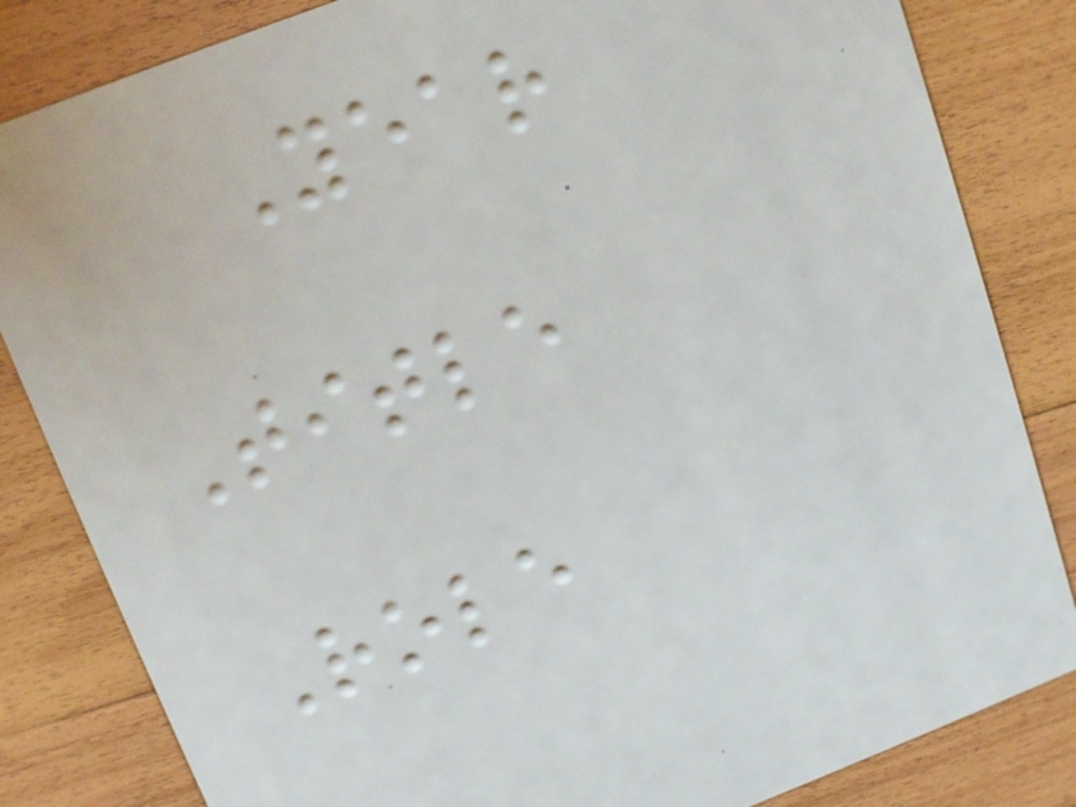Year
Title
Role
